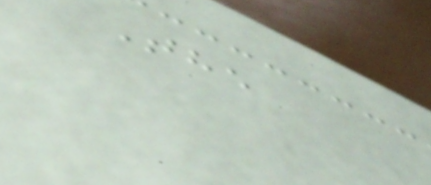The
